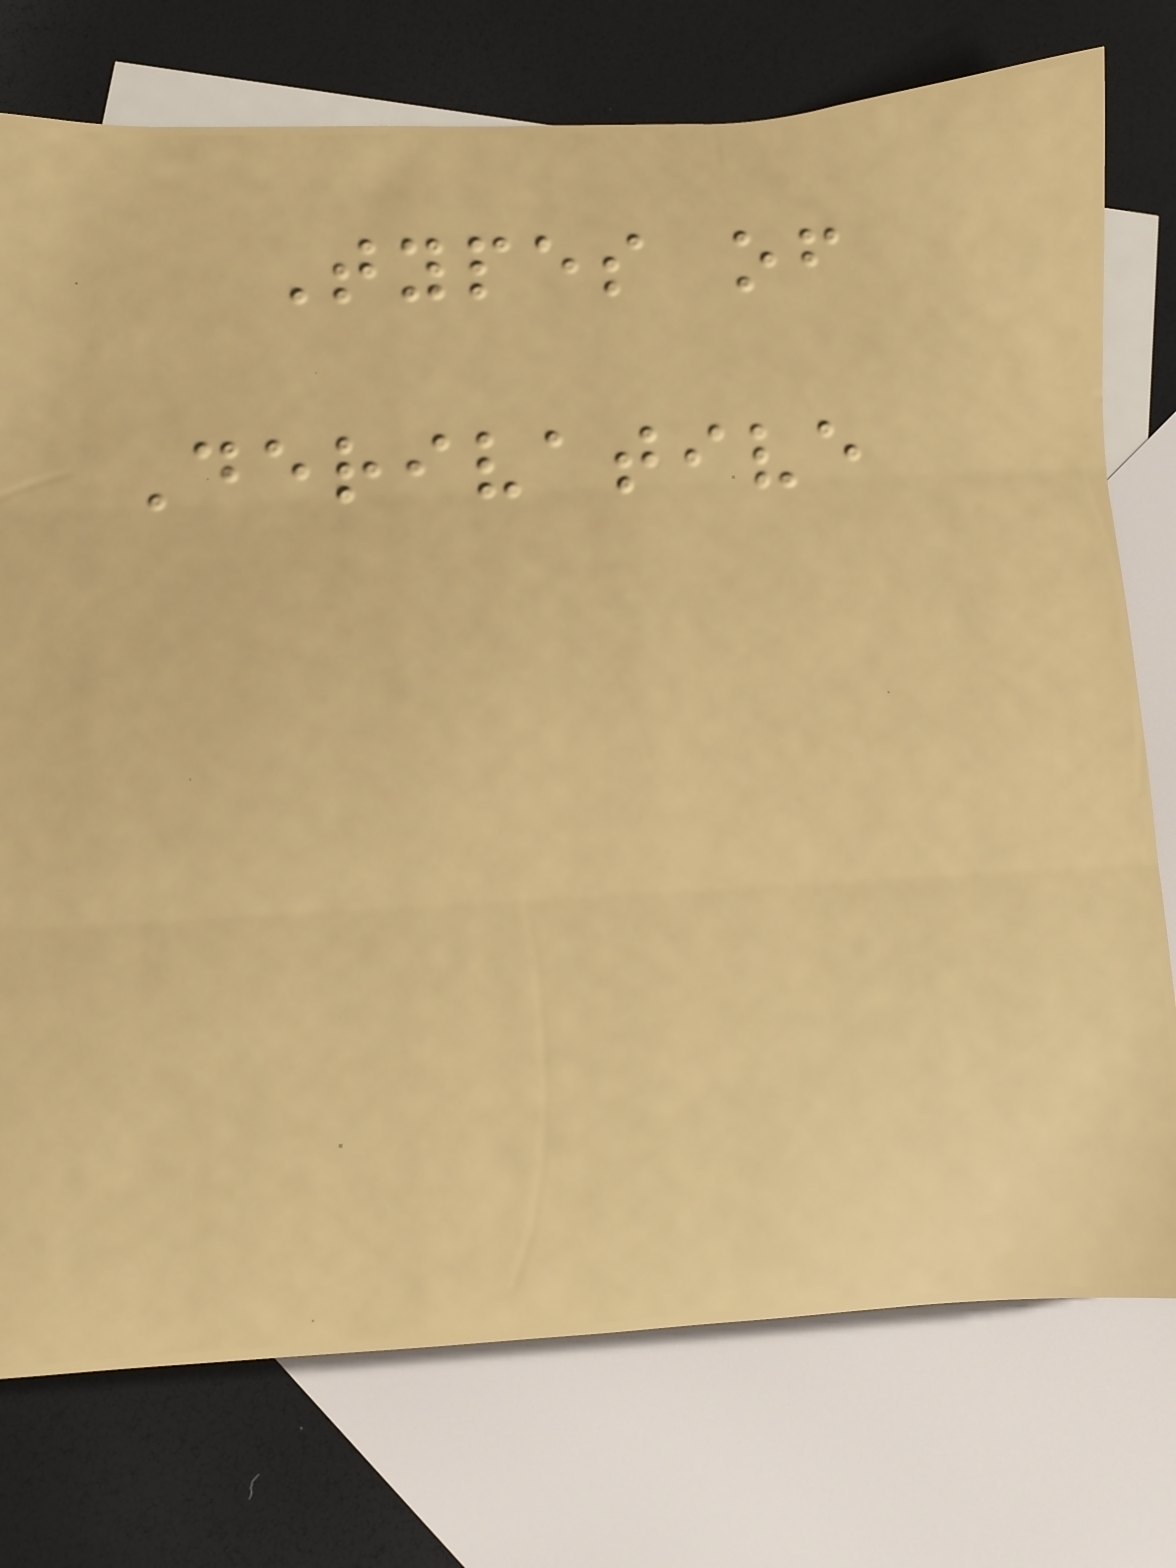Types of
Derivative
